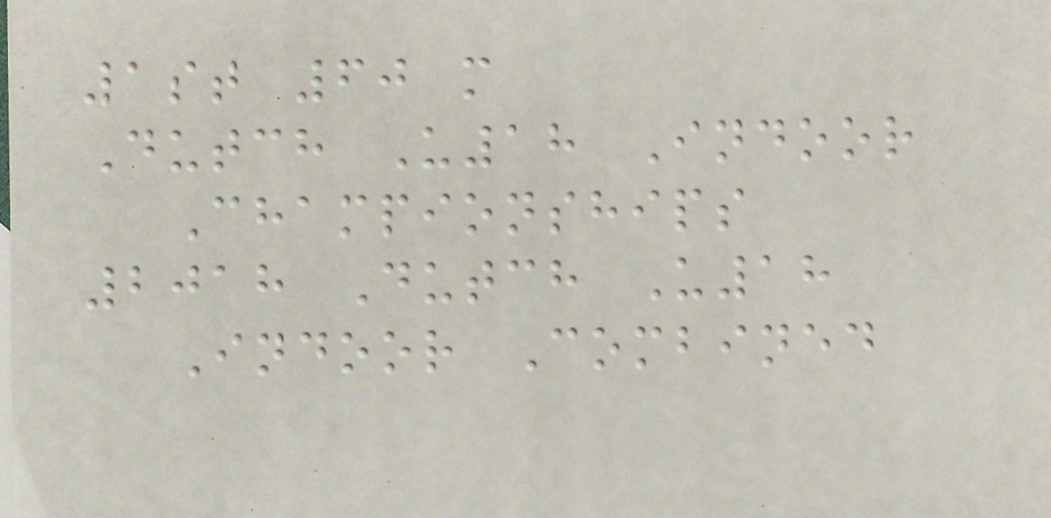1st 60 m
Dutch U18 Indoor
Championships
2018 Dutch U18
Indoor Combined
